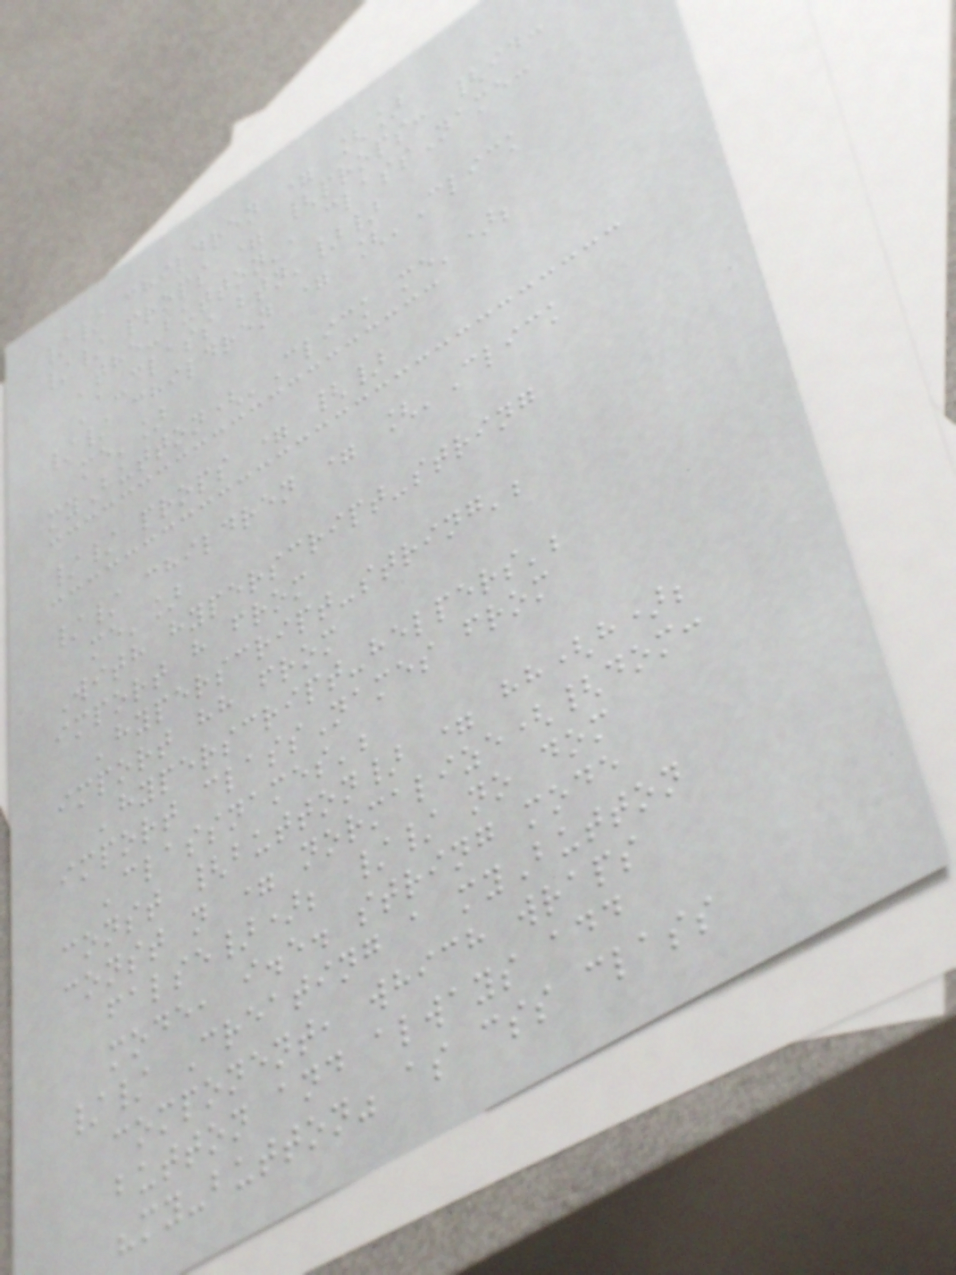// children = []
// props = {props: {id:
'the-button', className:
'a-class btn'}}
// children = ['Click
me']
myButton('Click me');
// props = {}
// children = ['Click
me']
With hyperscript-string
import h from
'hyperscript-string';
import hh from
'hyperscript-helpers';
import classNames from
'classnames';
const {button} = hh(h);
const n = normalize({dom:
false}); // no dom
mode, i.e. string mode
// Creating a myButton
component, which wraps
button and always add
"my-button" as css class
